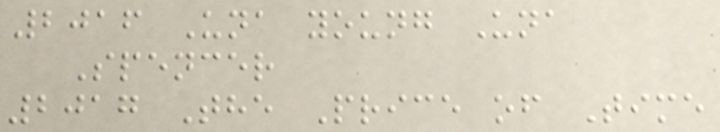2016 Una young Una
Spencer
2017 The Price of Time
